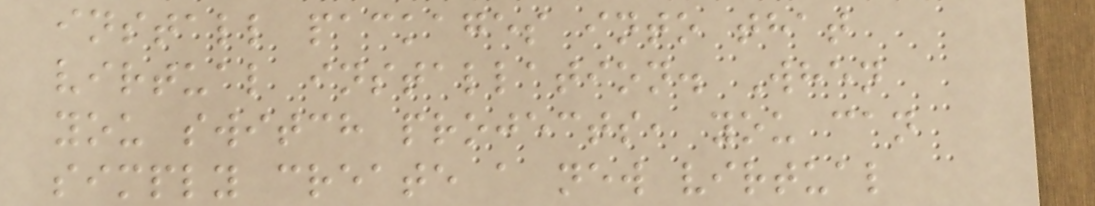install packages into that
virtual installation. When
you switch projects, you can
simply create a new virtual
